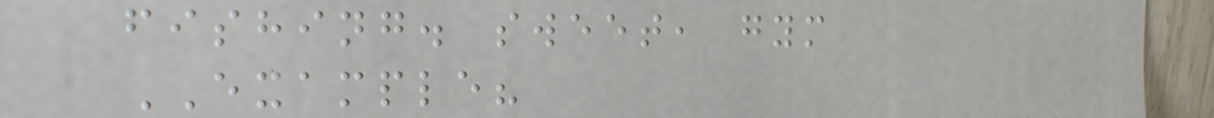fishing. sweet, gym
EXAMPLE?
